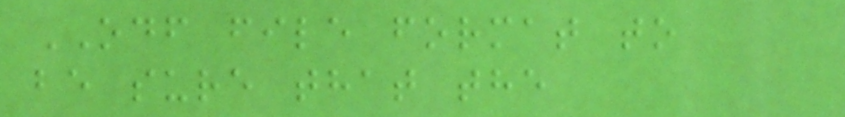ODF file format to
be sure that the
